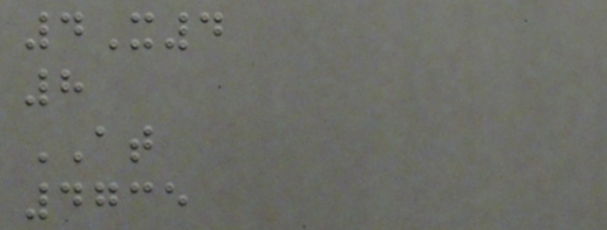4X4
8
AT
4735
